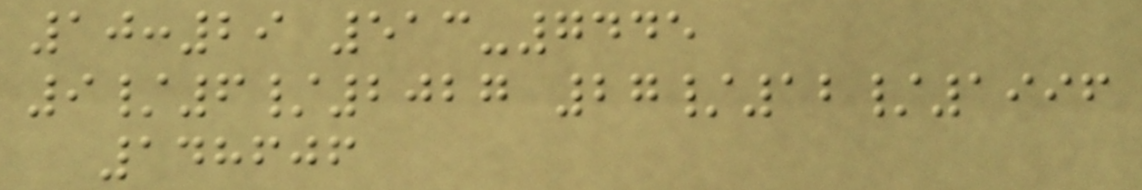10:29 513-7445
9/6/2027 27/12/1996
148606
